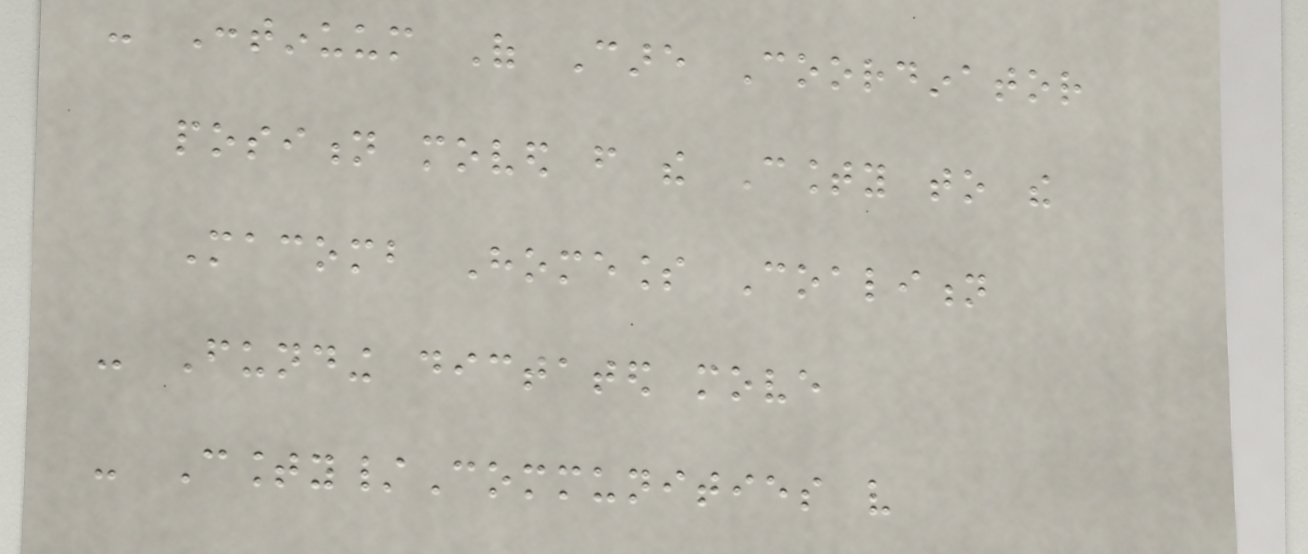- Continuum Of Care Coordinator
position moved from the County to the
Macomb Homeless Coalition
- Funding dictated move
- County/Communities very
